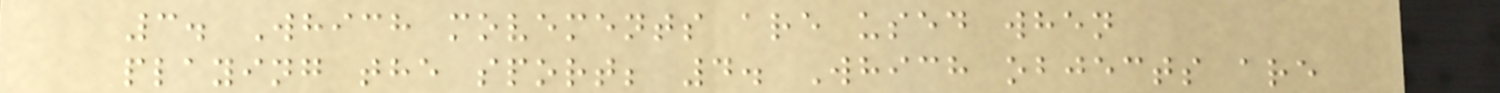3. Which movements are used when
playing the sport; 4. Which objects are
